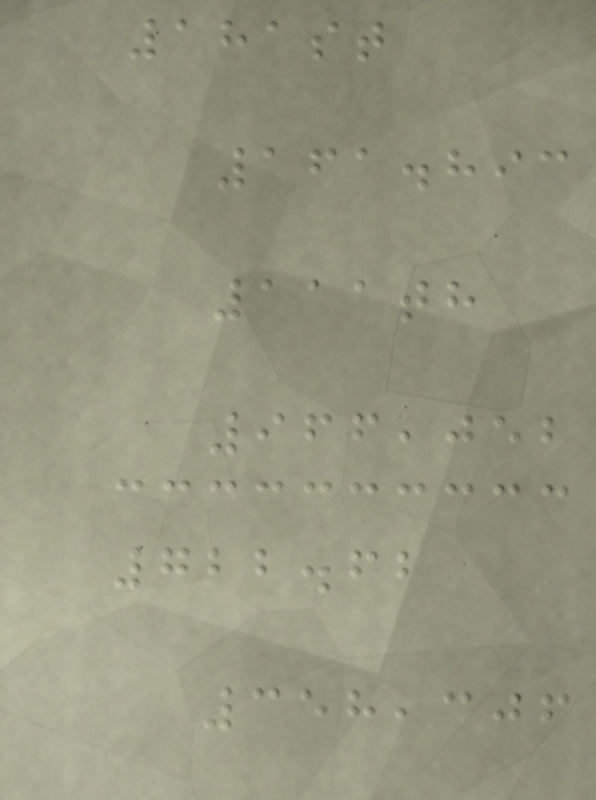181st
161.893
111th
966,052
722.62
358,306
